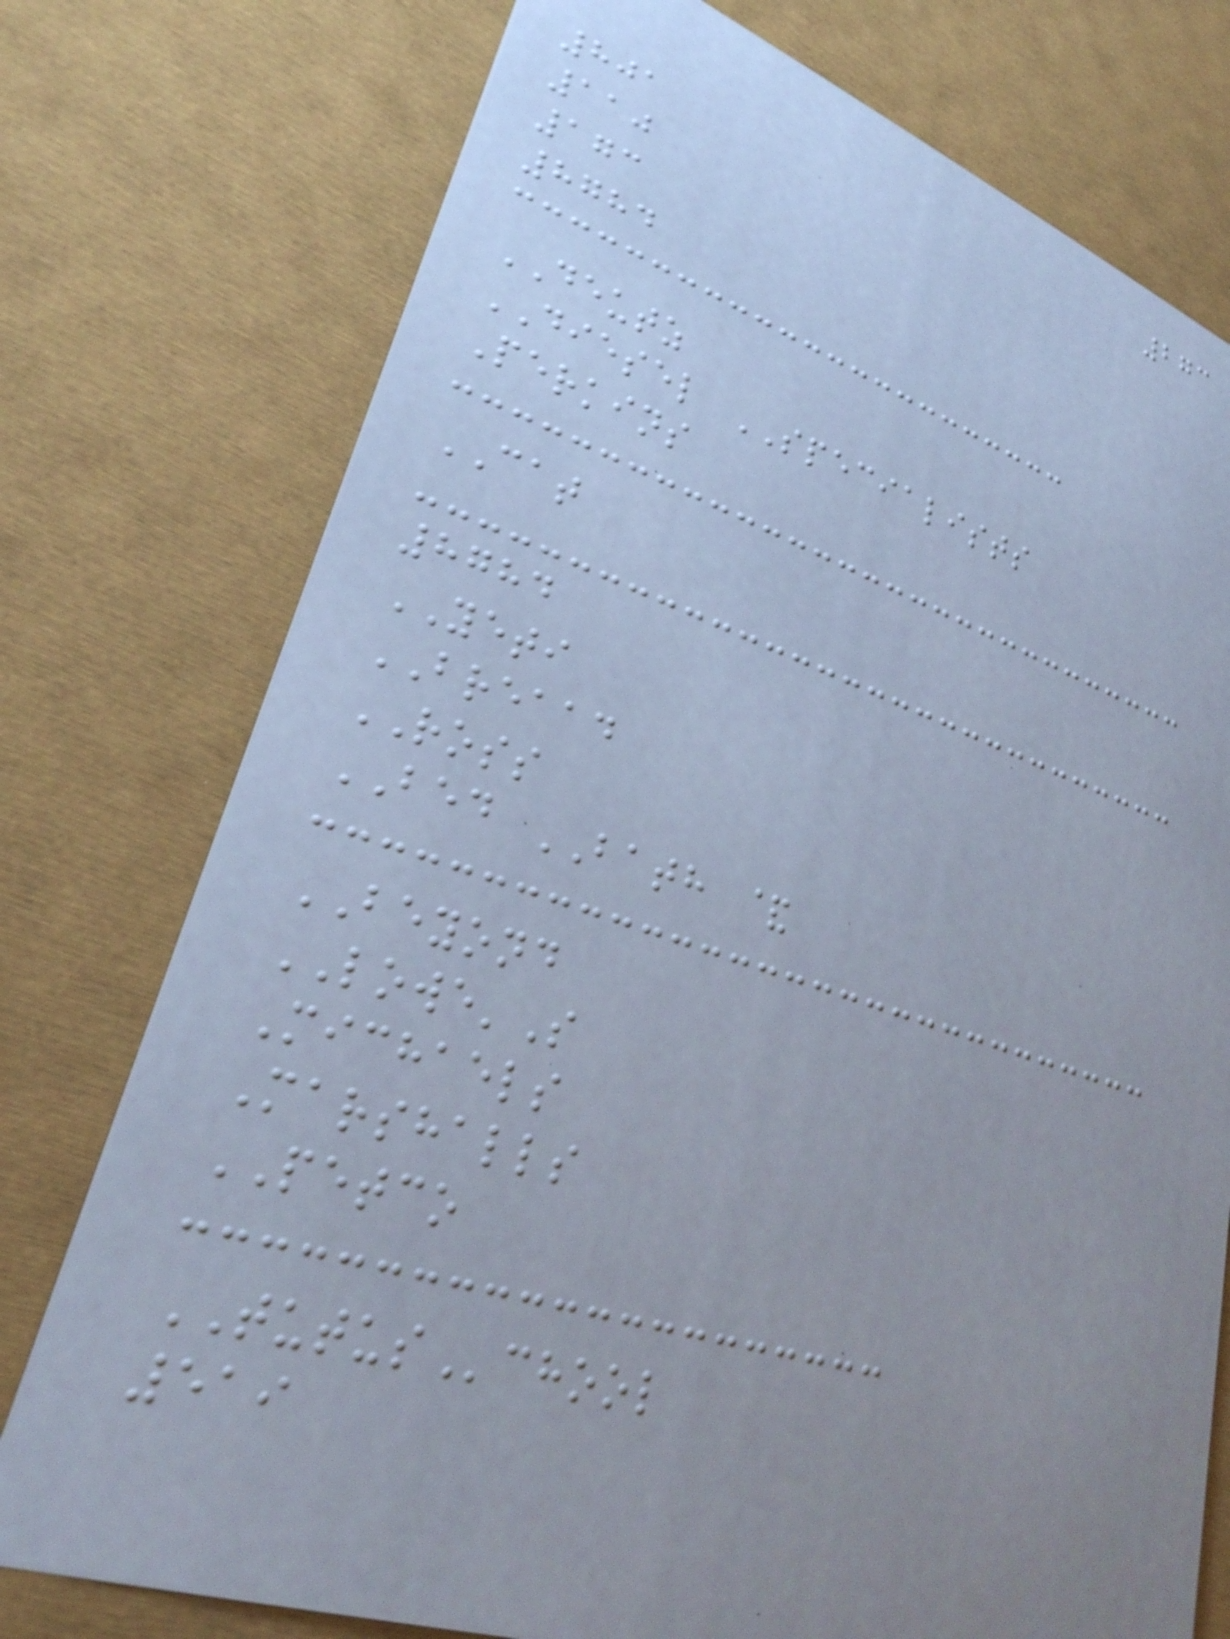273
801
110
173
8784
DEUTZ
DIESEL SPECIALISTS
Perkins
CAT
8784
YETI
BREAAD
ROSS
BED BATH &
BEYOND
LOWE'S
Michaels
Marshalls
PETCO
TUTUSchool
519
